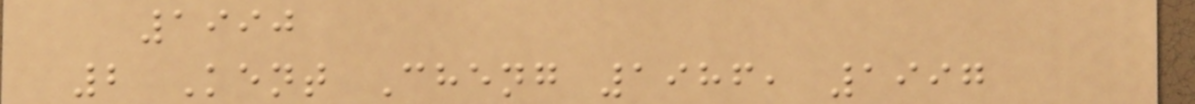1990
2 Kent Cheng 1986, 1997
